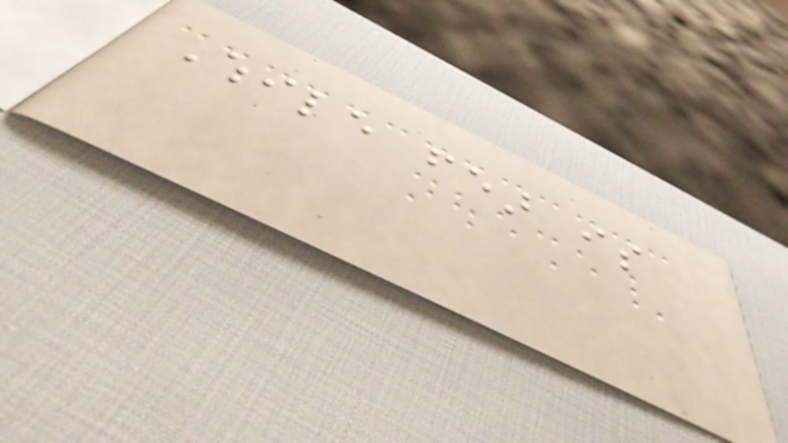While fear is
